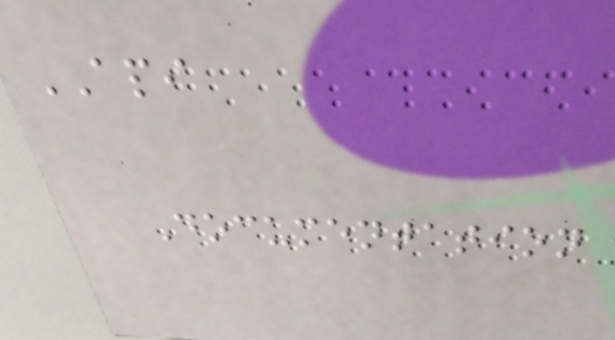API
Documentation
